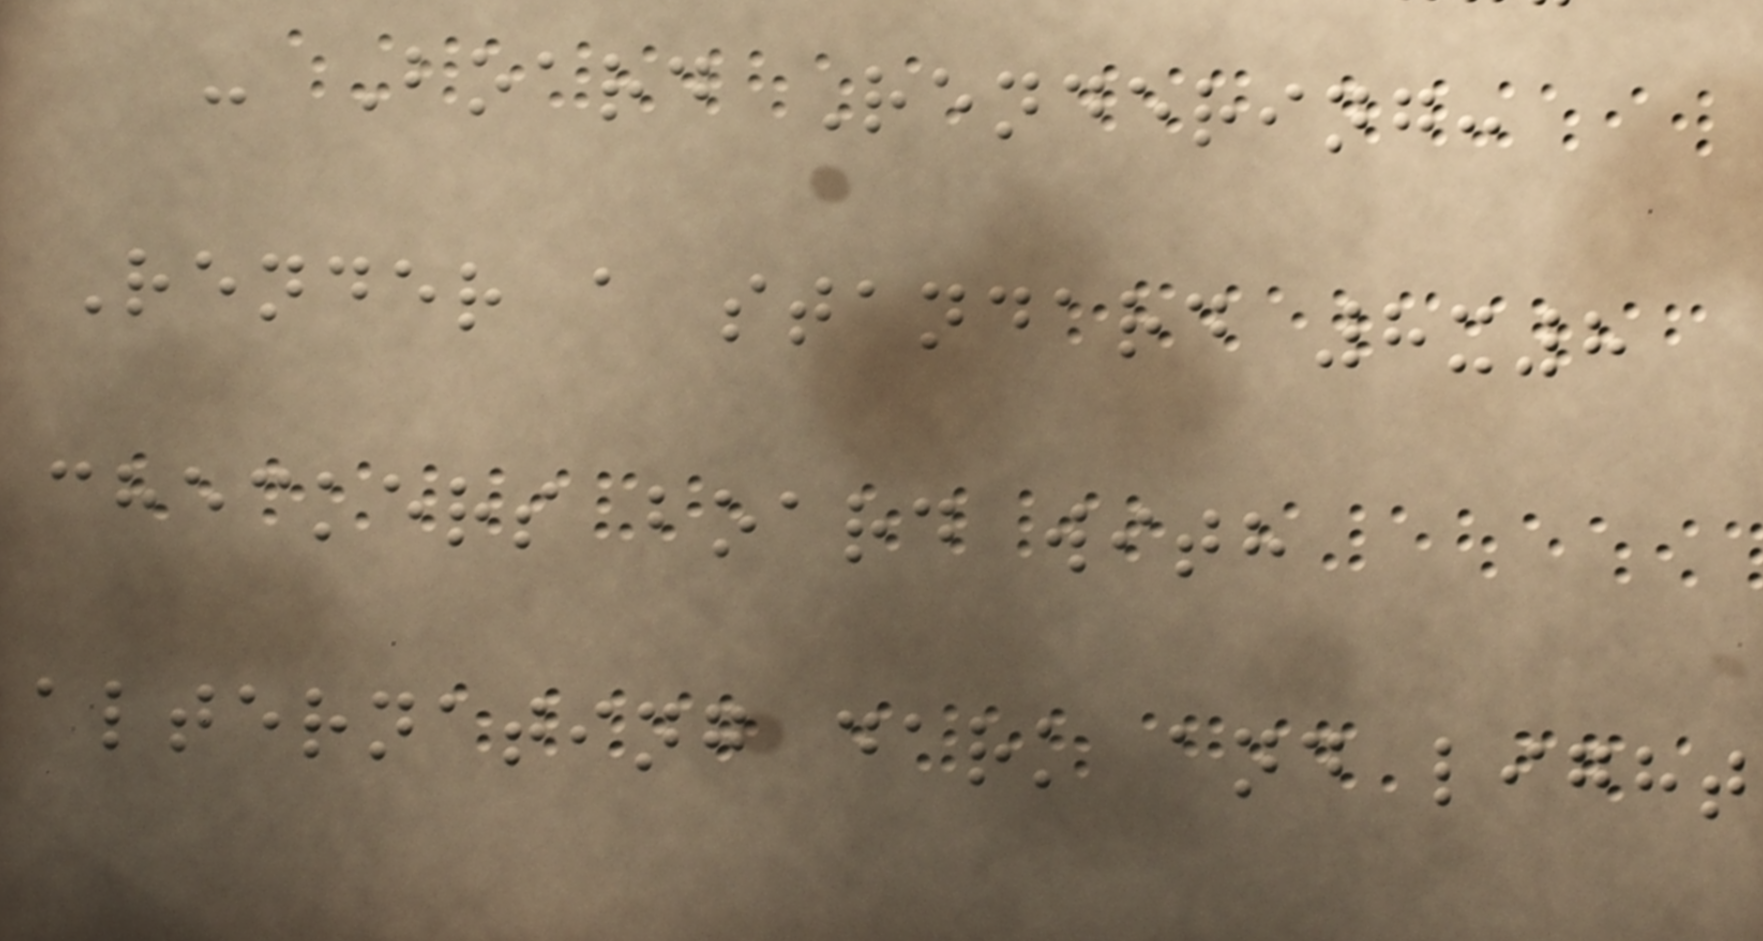- Board Rendering:
Render a standard 8x8
checkers board with
alternating dark and light
